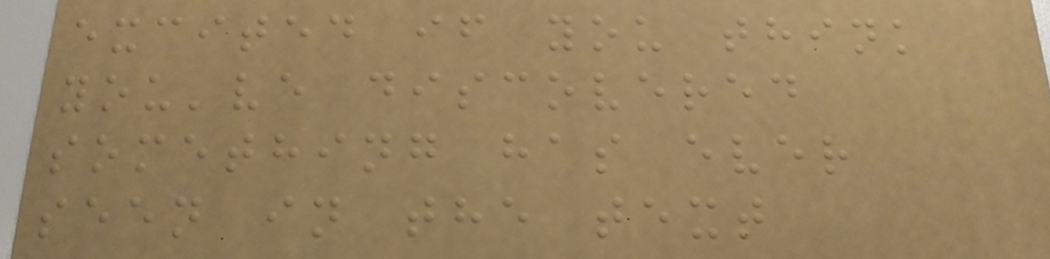excited if you think
you've discovered
something has ever
seen in the text
